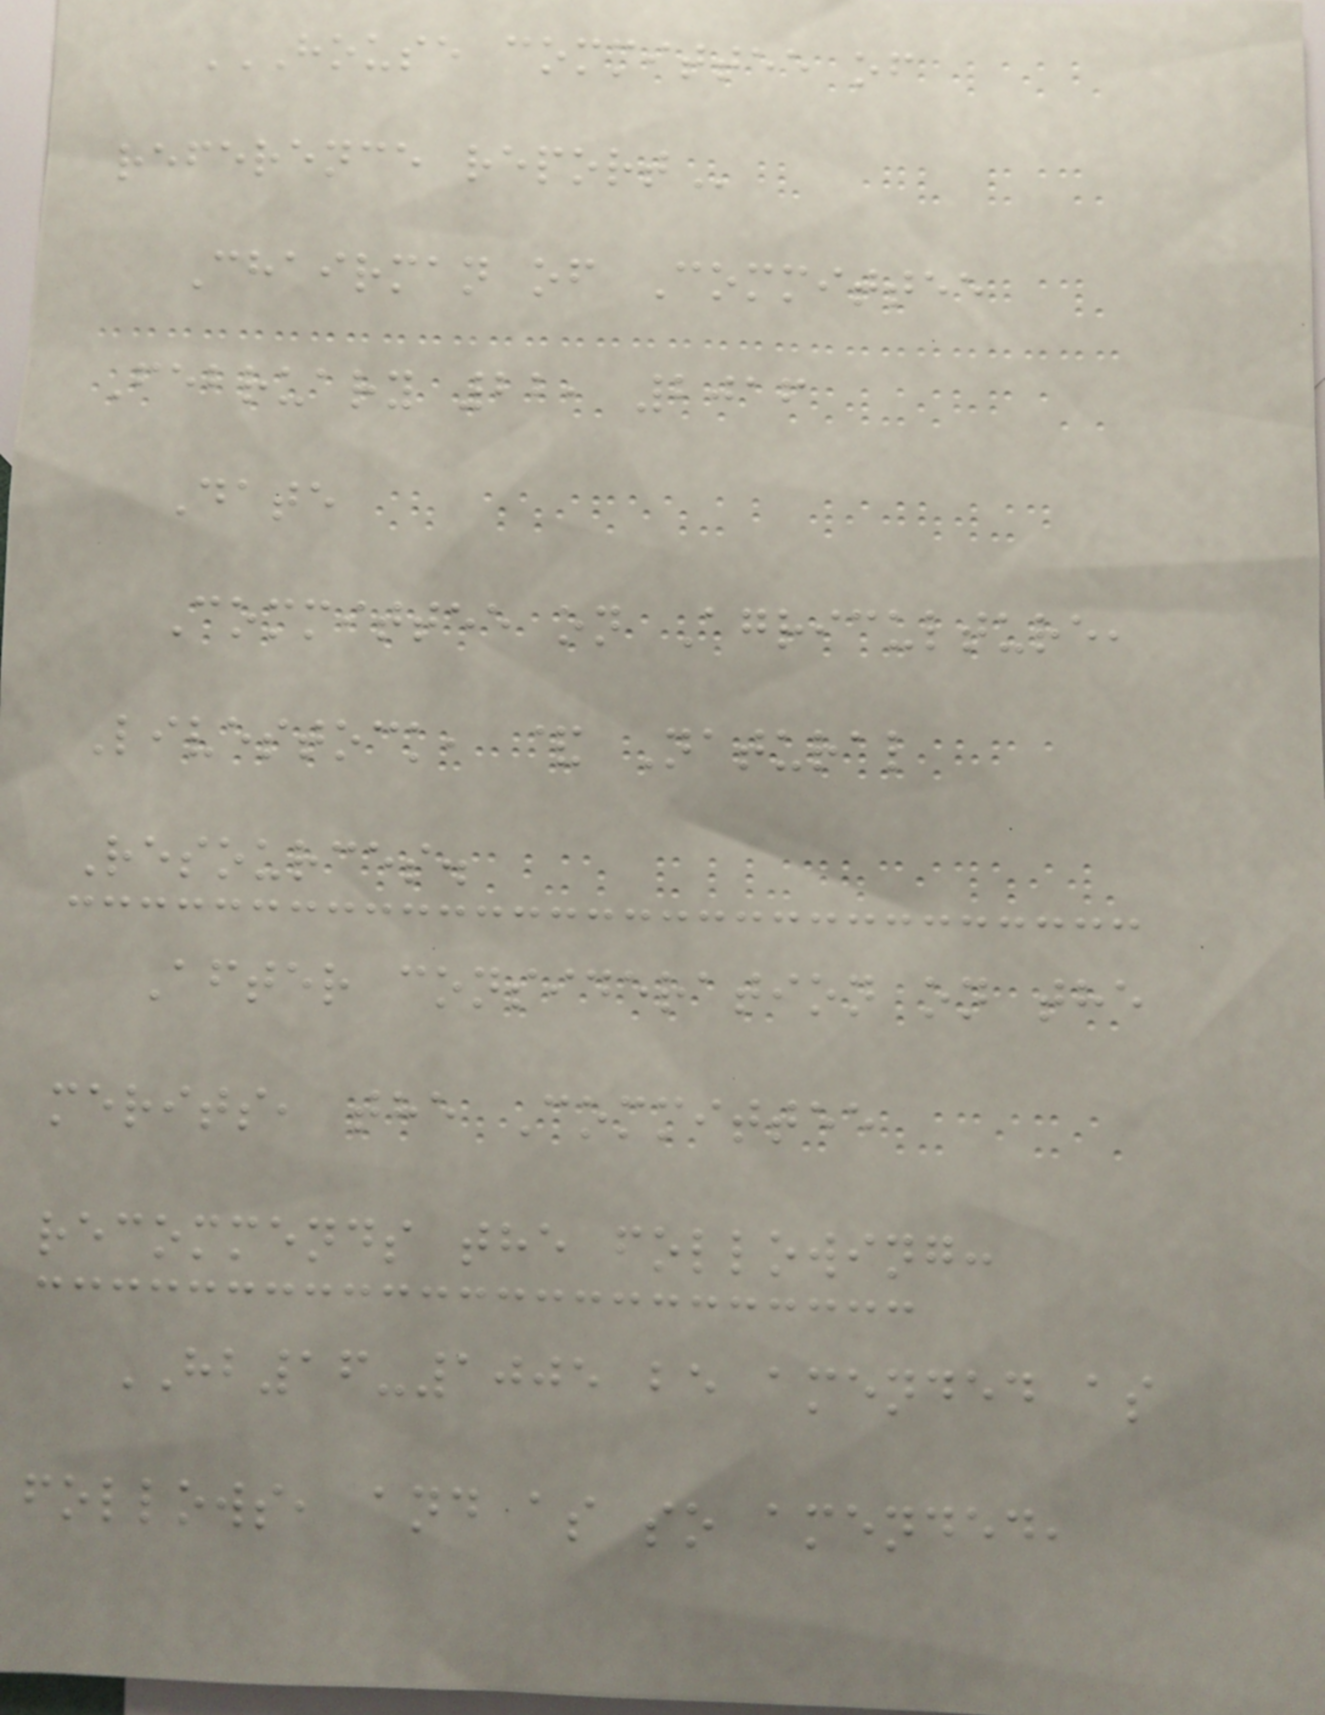HOUSE COMMITTEE OF
REFERENCE REPORT
Chairman of Committee
February 22, 2016
Date
Committee on Agriculture,
Livestock, & Natural
Resources.
After consideration on the
merits, the Committee
recommends the following:
HB16-1005 be amended as
follows, and as so amended,
